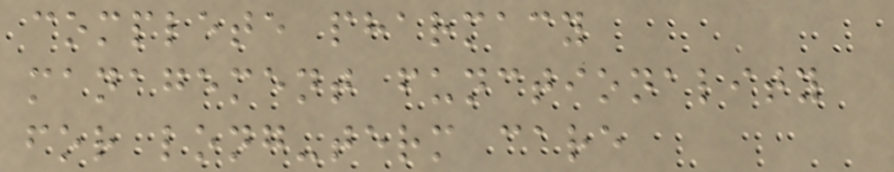complete pharmacy
management functionality
for long-term care
